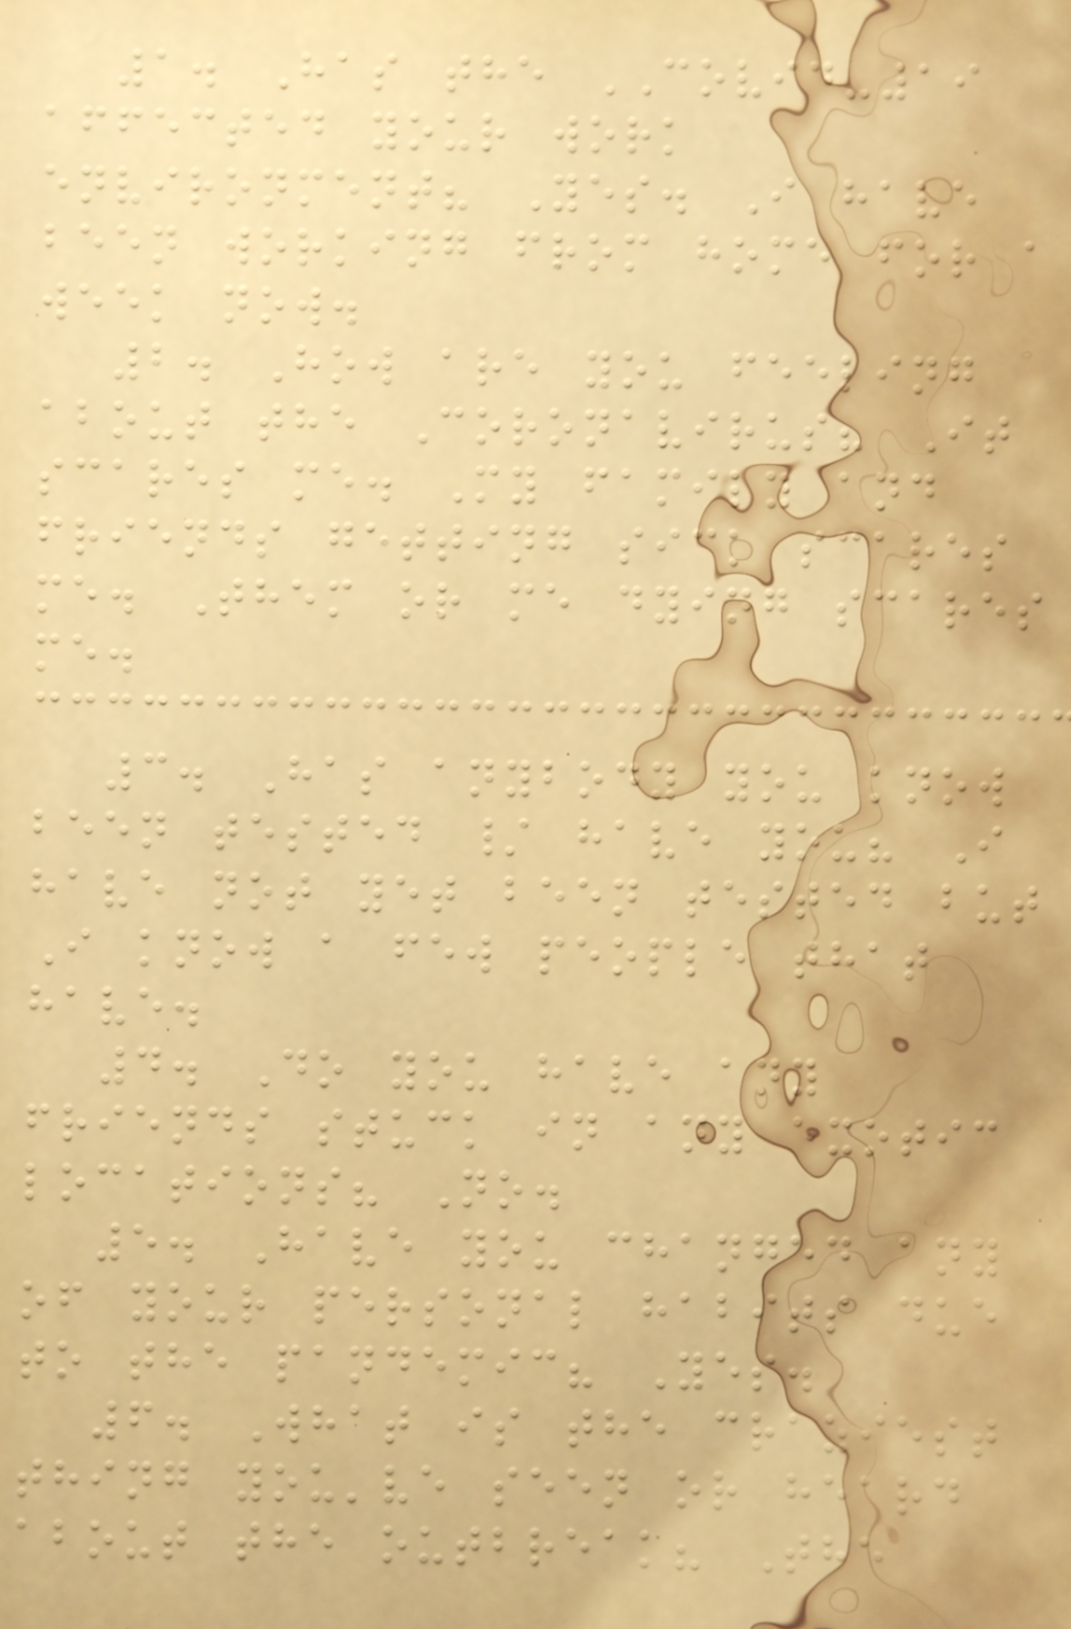1. Has the COVID-19
affected your work
environment? Yes. I have
been working from home for a
week now.
2. How are you feeling
about the Coronavirus? It
scares me. My family and
friends getting sick scares
me. Them or me dying scares
me.
3. Has anybody you know
been tested / have you? I
have not yet been tested but
I know a few people that
have.
4. Do you have any
friends stuck in any exotic
locations? No.
5. Have you changed any
of your personal habits due
to the pandemic? Yes.
6. What is the craziest
thing you've seen or heard
about the outbreak? The
